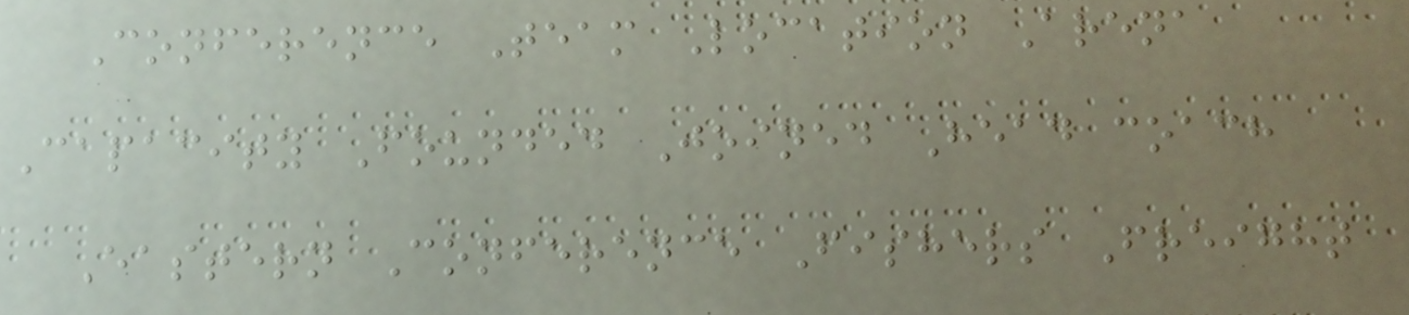Conference Team Location Arena
Capacity Founded Joined Head coach
Eastern Conference Fishers Freight
